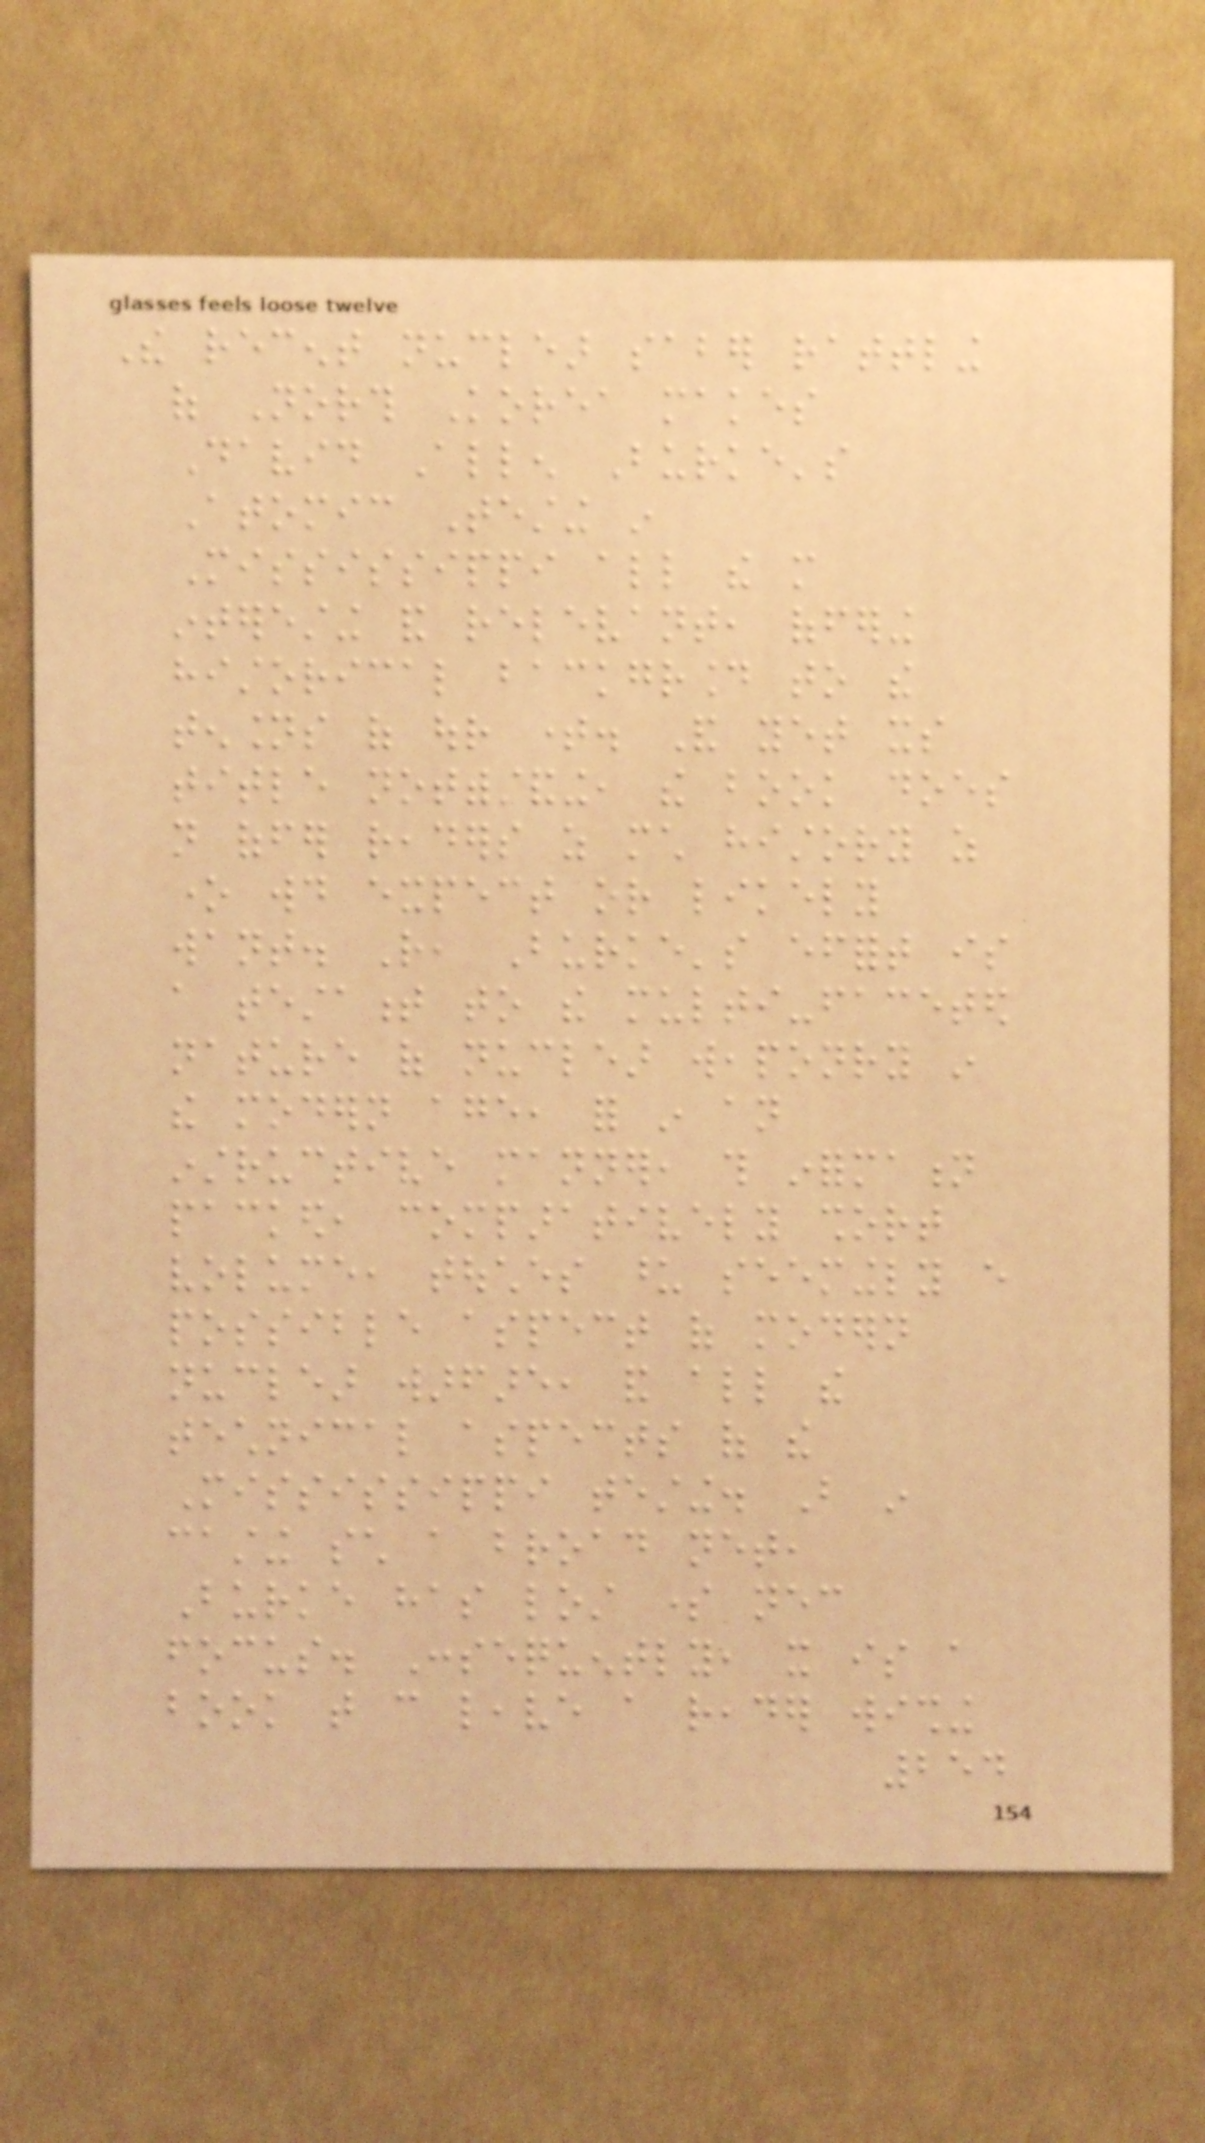The recent nuclear saber rattling
of North Korea makes
David Allen Burke's
Atomic Testing in
Mississippi all the more
interesting and relevant, offering
historical background to the
tensions of our time. And yet its
title notwithstanding, the book does
not offer readers as much history as
one would expect or likely
want. Rather, Burke's effort is
a testament to the multi-faceted
nature of nuclear weaponry in
the modern age, for in an
instructive manner, this information
packed, comparatively short
volume, touches upon seemingly every
possible aspect of modern
nuclear warfare, and all the
technical aspects of the
Mississippi testing. But in
casting such a broad net,
Burke has lost some necessary
focus. Consequently, it is a
book that can leave a reader wishing
254
